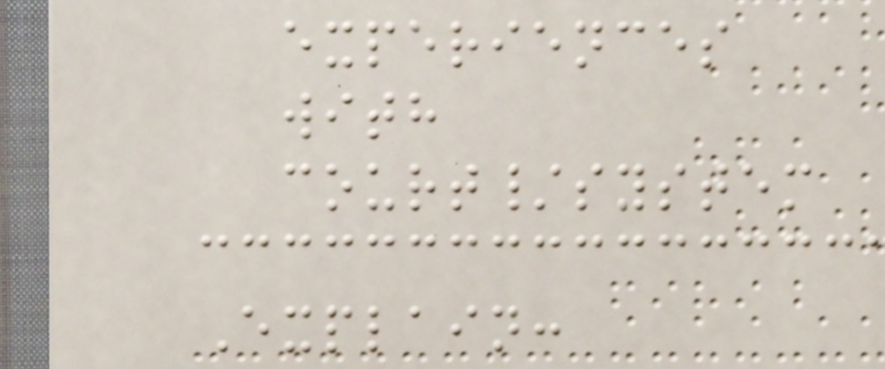experiences
with
court/system
Explain:
